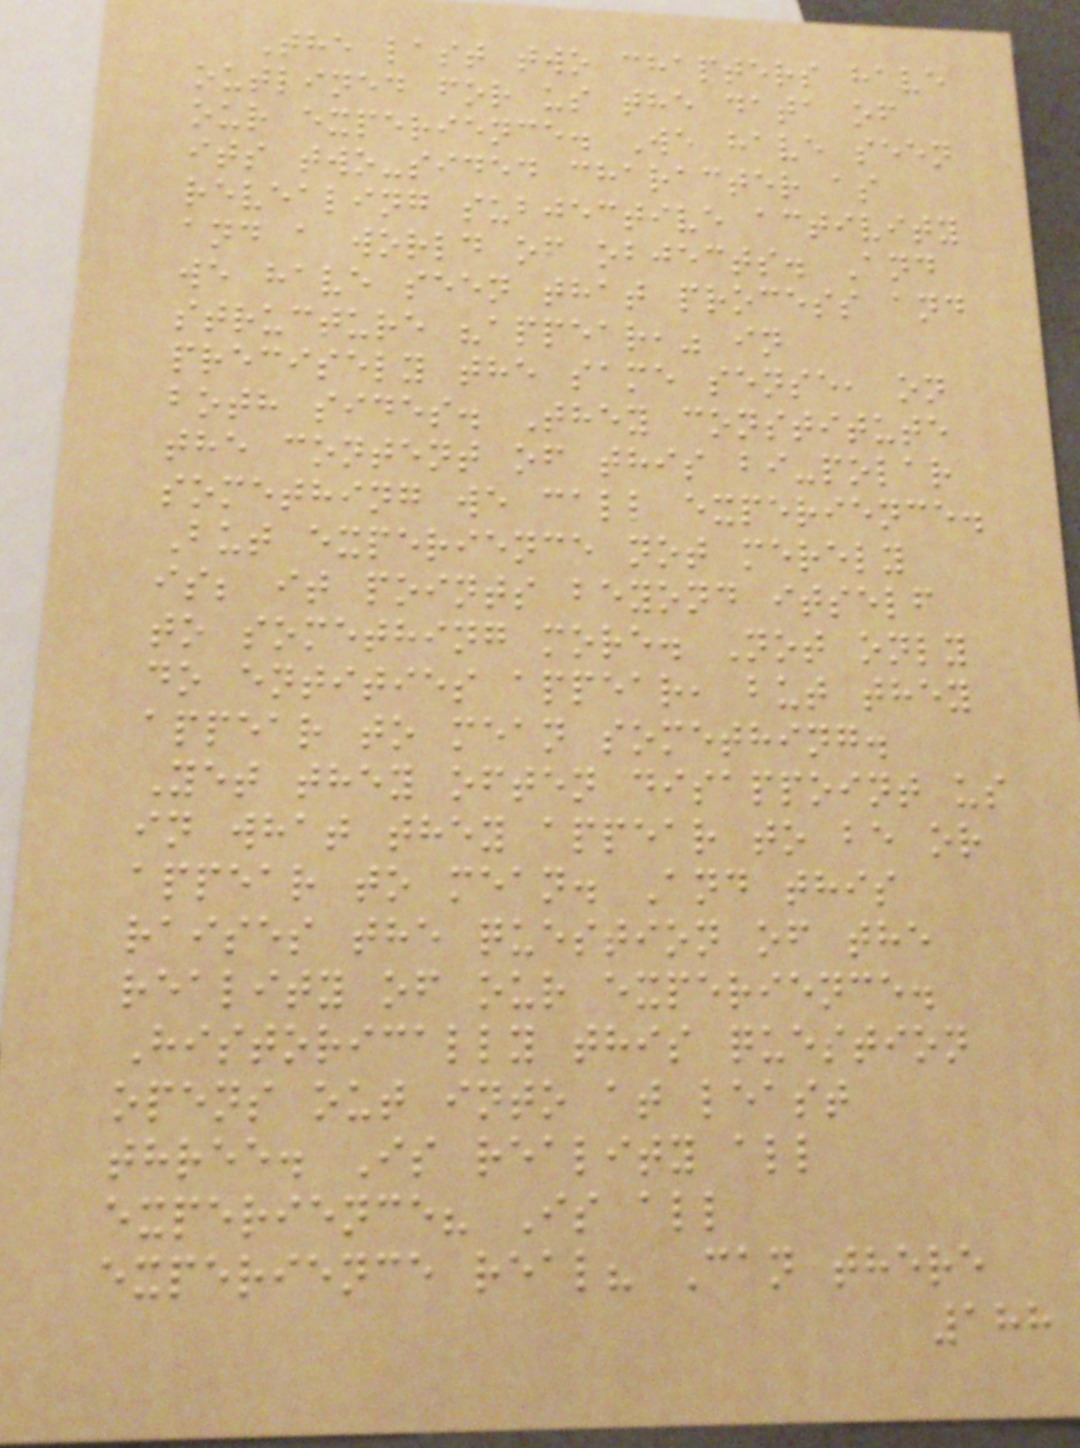The last two chapters have
outlined for us the data of
our experience. We have seen
its two-sided character as
revealing subjective activity
and a world of objects. And
we have seen that process and
structure "appear," in
precisely the same sense, on
both sides. They constitute
the content of this bi-polar
something we call experience.
But experience not merely
is; it points beyond itself
to something more. Not only
do entities appear, but they
appear to mean something.
Yet they often disappoint us
in what they appear to be or
appear to mean. And this
raises the question of the
reality of our experience.
Historically this question
opens out into at least
three. Is reality all
experience? Is all
experience real? Can there
188
